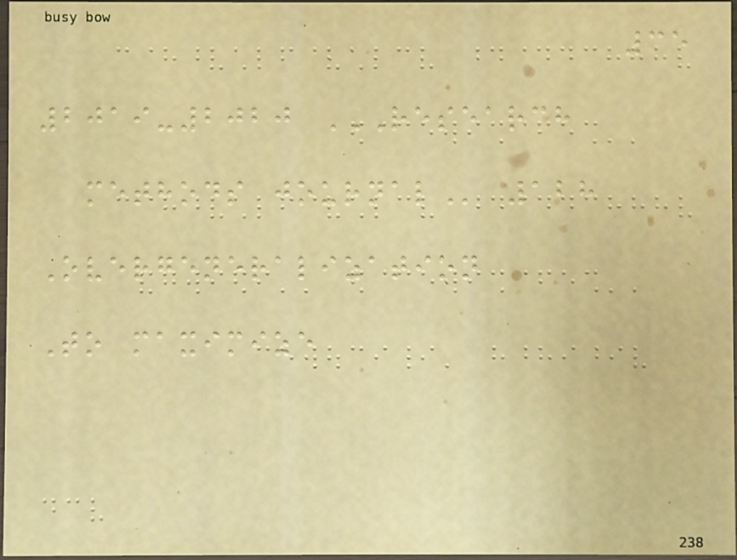35
2019-2020 RESEARCH
METHODS JOURNAL 128
Overgeneralization
To maximize
